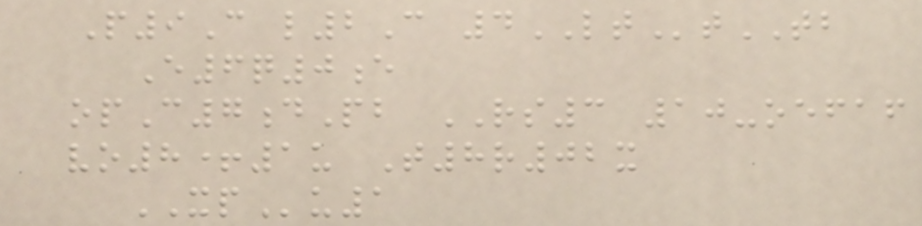P9C l2C 4LTtTB
E6q0e
opC7dPb RS3 10-oefaf
vo8+1u T8r02x
XPu1
